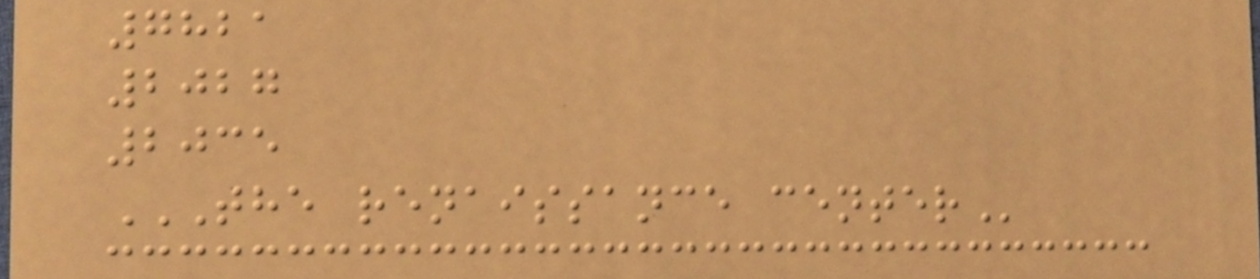7821
2027
2035
THE RENAISSANCE CENTER
